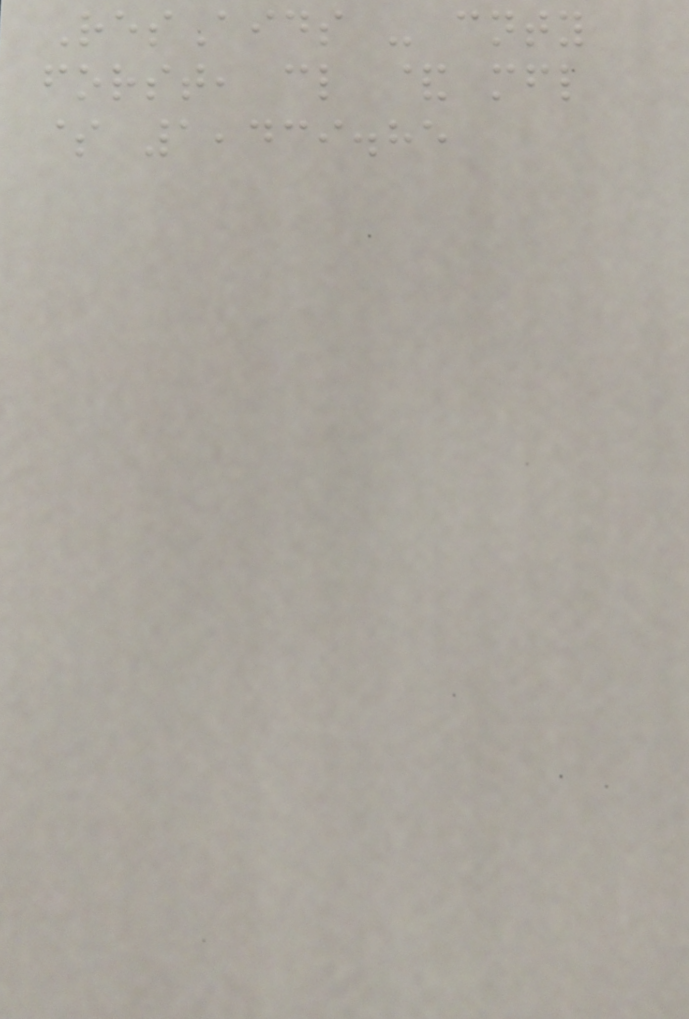ResAids - cnty
forst, cl & mfl
$ 1,439.85
